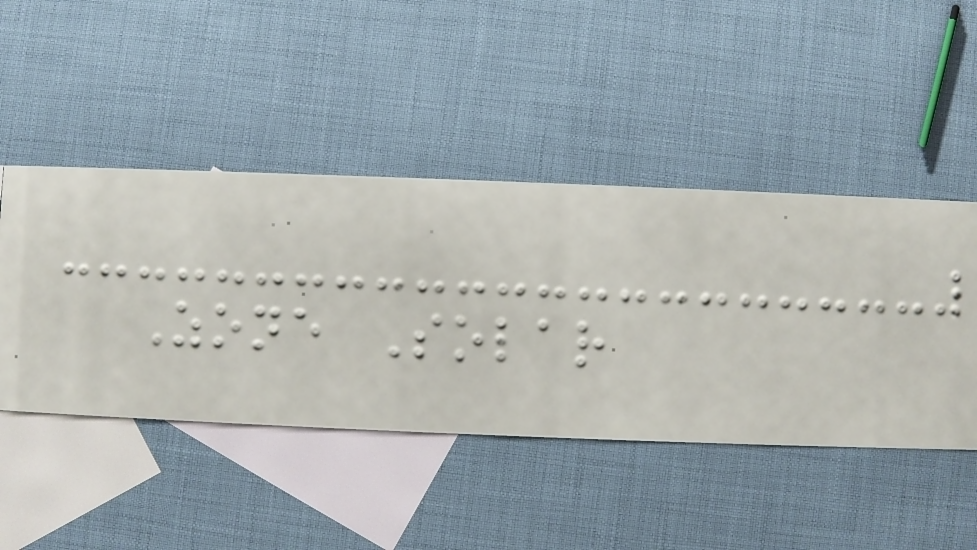Zone Solar
